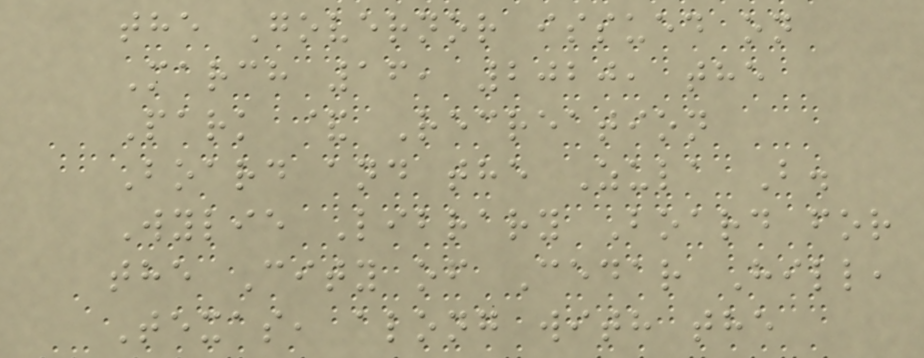the Governor issued on
March 16, 2020, the
Park & Recreation
Board and the Zula B.
Wylie Library Board for
the City of Cedar Hill,
Texas, along with the
